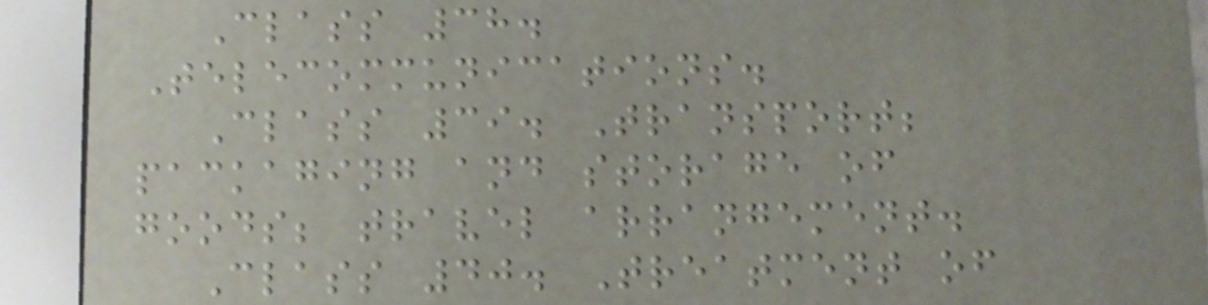Class 38.
Telecommunications.
Class 39. Transport;
packaging and storage of
goods; travel arrangement.
Class 40. Treatment of
